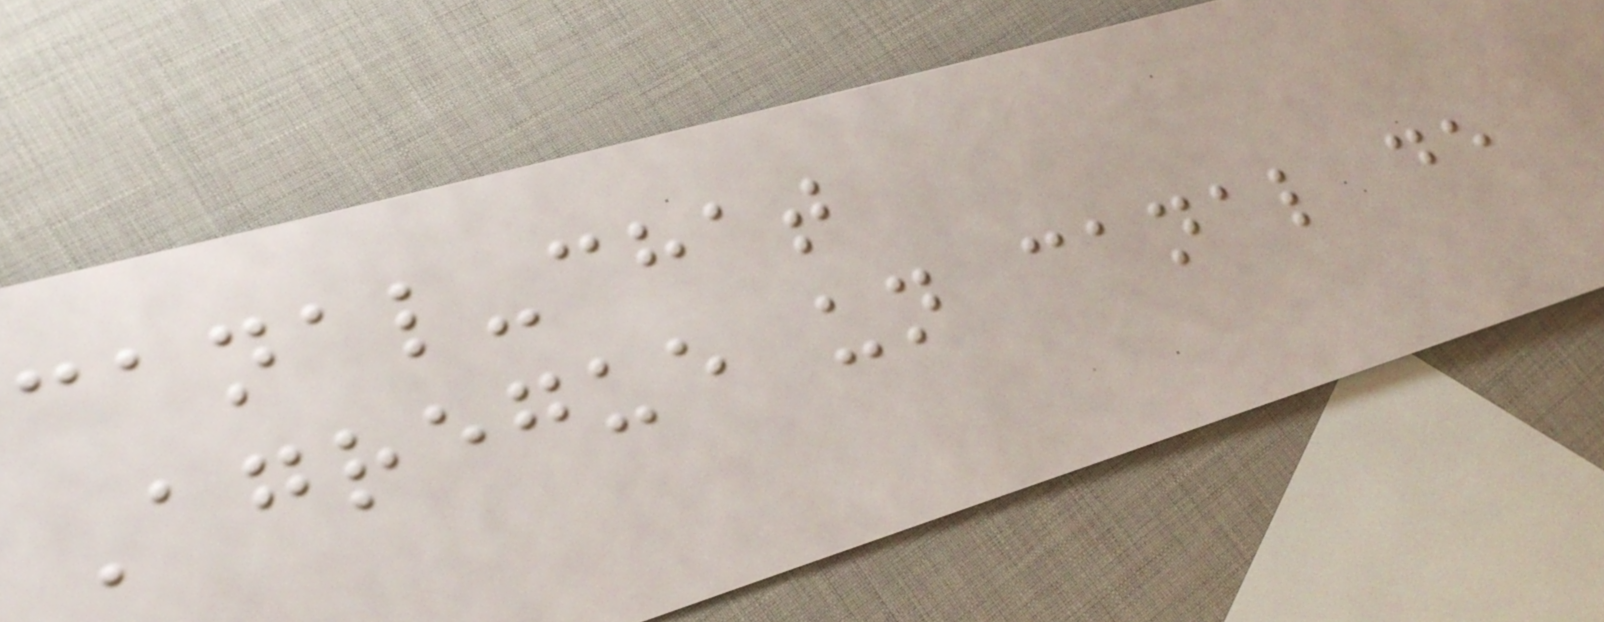canal-chat
Agregue un canal de
